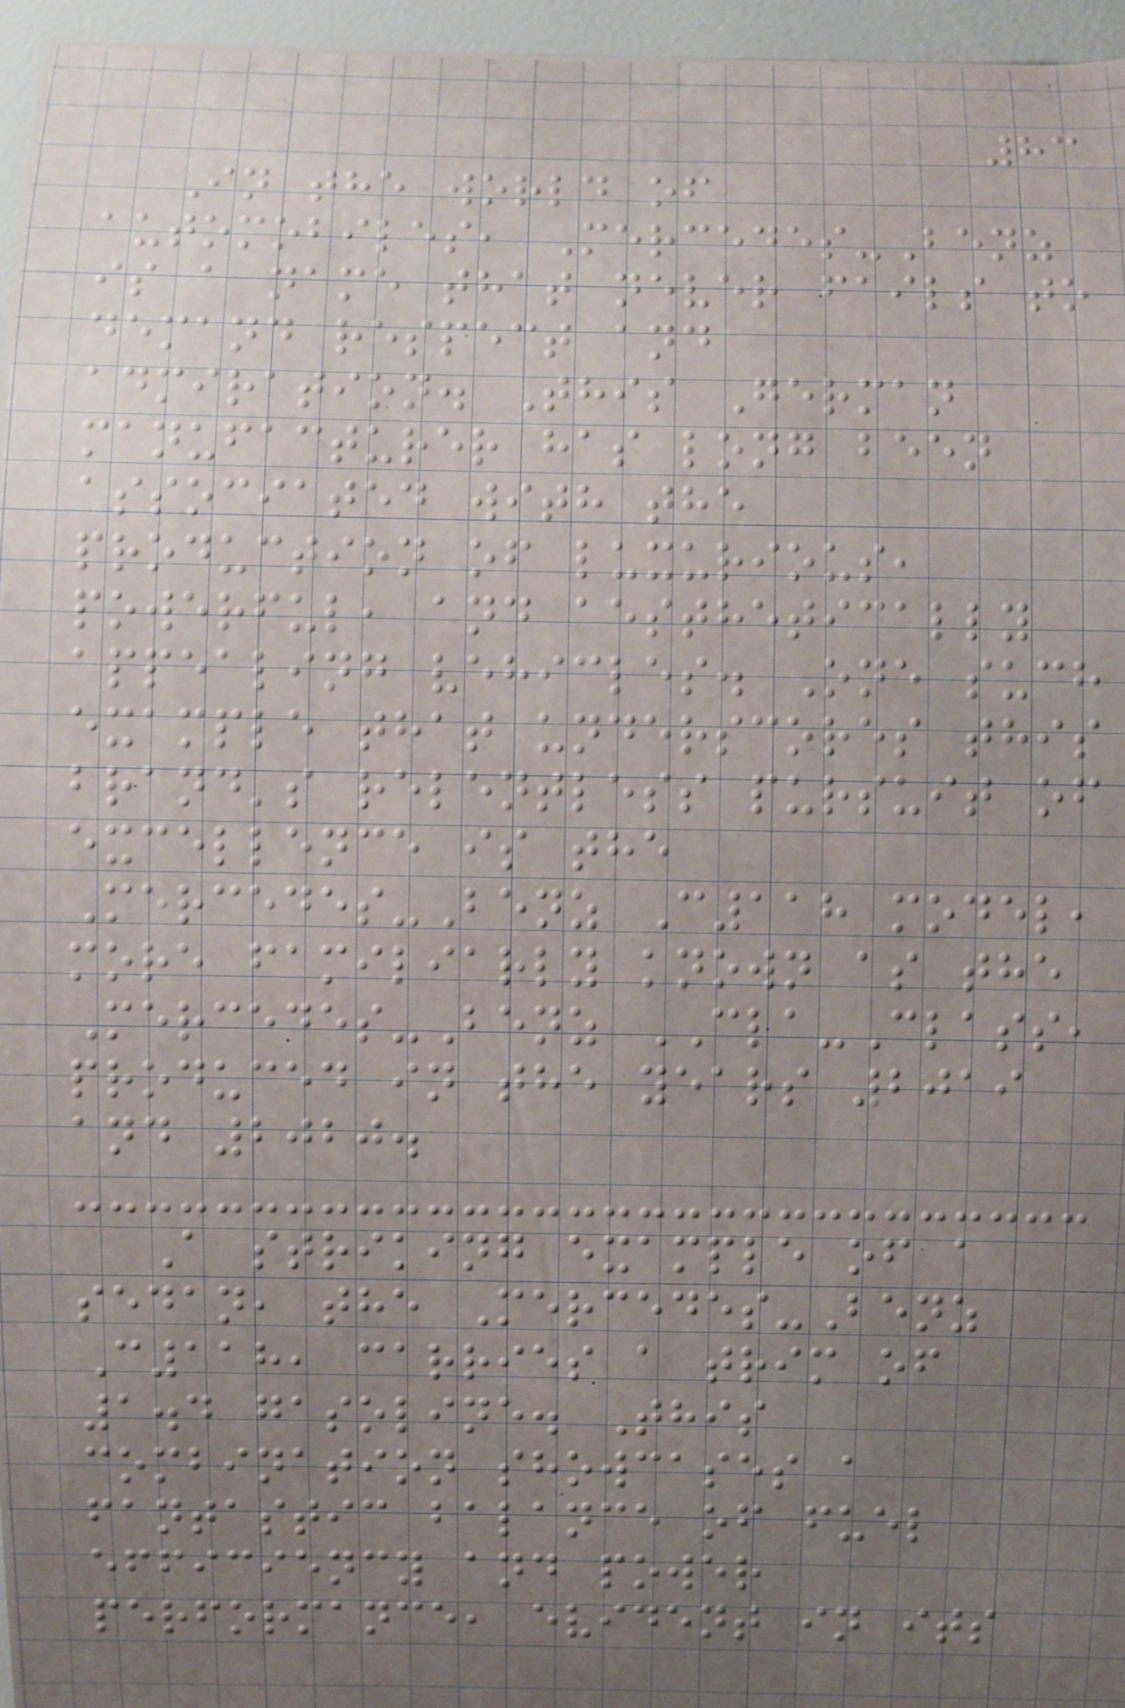83
In the world of
automobiles, Mercedes-Benz
is a name that never fails to
demand respect and
admiration. This German
manufacturer has long been
associated with the
production of luxurious,
powerful, and aesthetically
appealing vehicles. One such
example that underscores this
brand's relentless pursuit of
excellence is the
Mercedes-Benz C118 model,
more familiarly known as the
Mercedes-Benz CLA-Class,
produced in the years 2019
and 2020.
A striking example of a
sedan, the Mercedes-Benz
C118, carries a trim of
1.4 gasoline. This
combination showcases a
fantastic balance of fuel
efficiency and power
performance, evident in its
